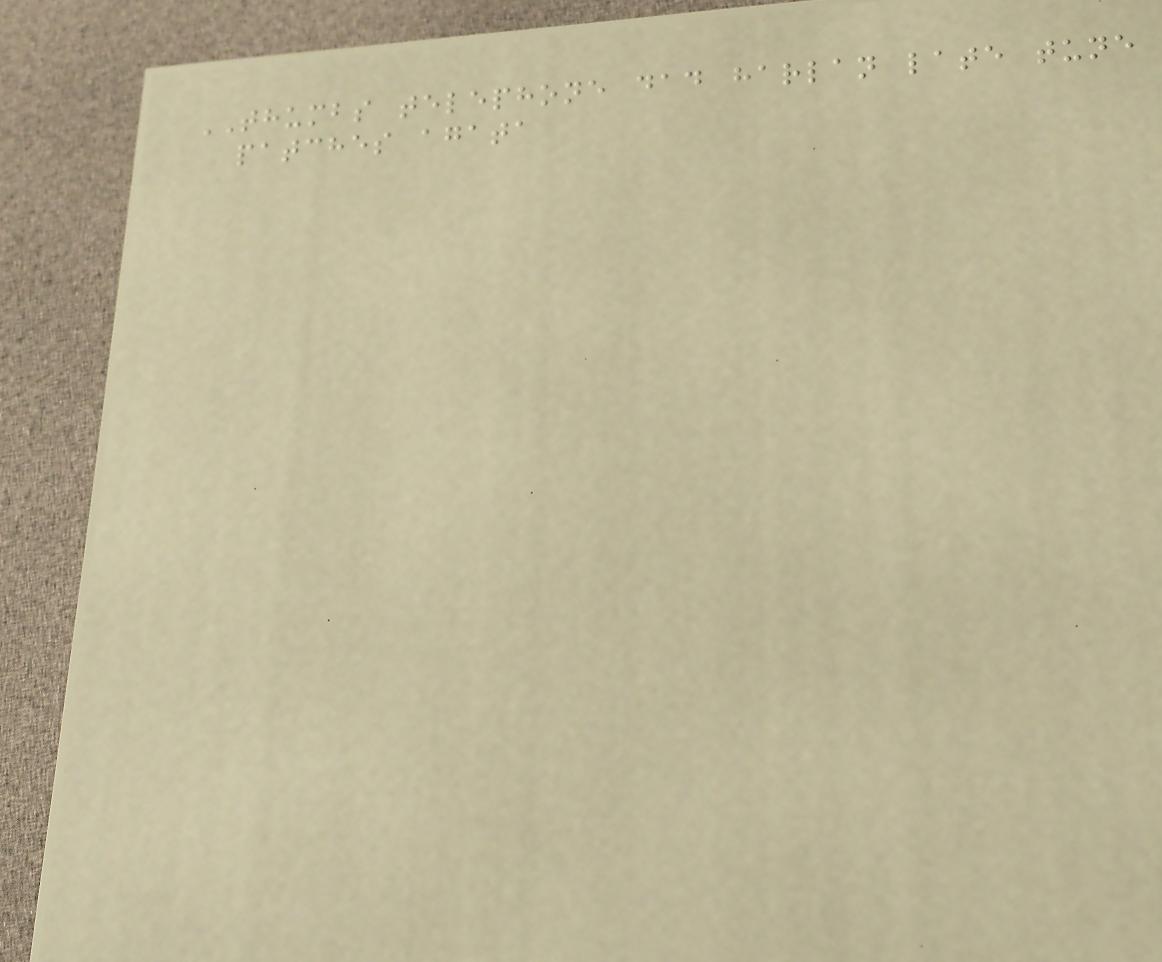THUMBS telephone dad harlan late tune
patches agata
